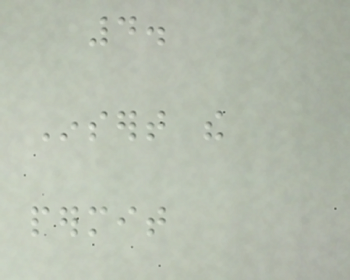4.
Insert the
permit
